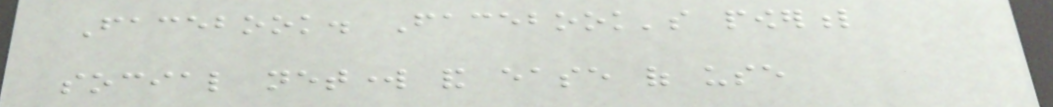Facebook. Facebook's powerful
social network and ease of use
